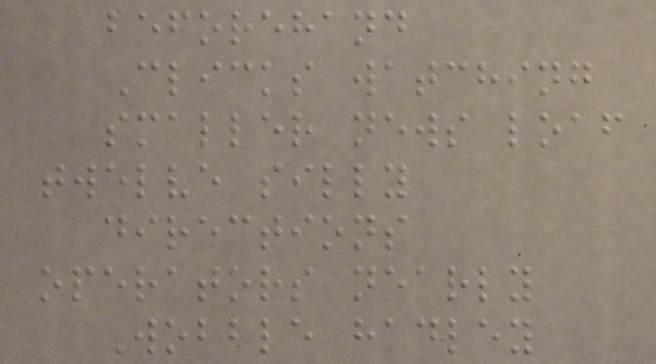beforehand
Clicks watching
smaller news loaf
twelve silly
directions
operators nearly
Wobble hadley
